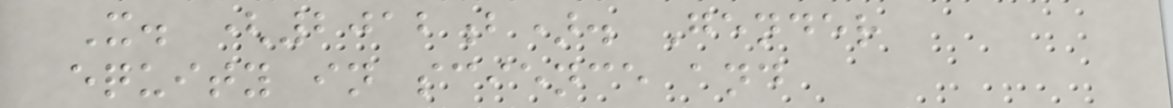X. (2012b). Gender
equity in science and
